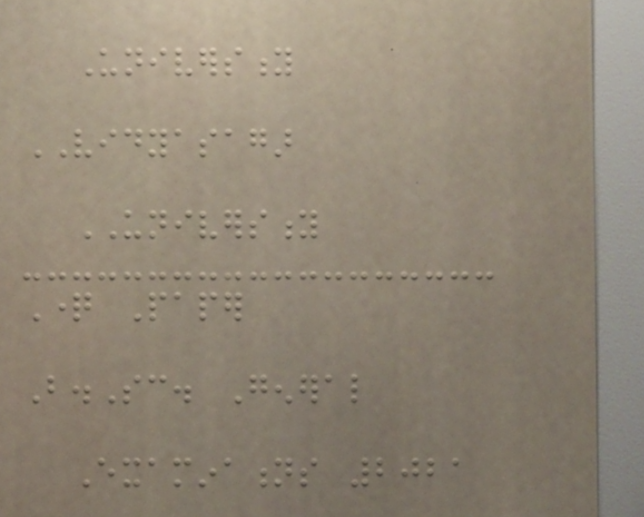University
VIDYASAGAR
UNIVERSITY
Question Paper
B.Sc. General
Examinations 2021
